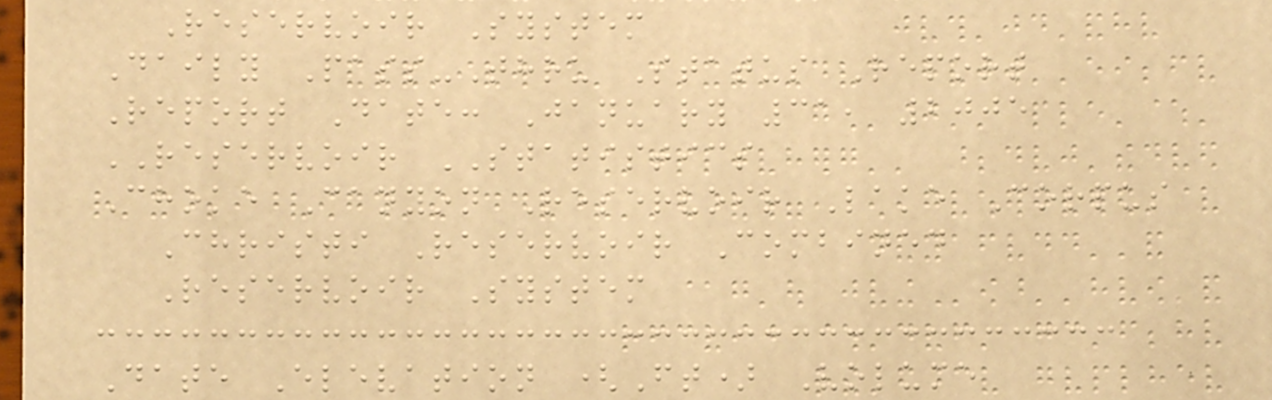Reservoir System
Daily Pass-Thru Status Report
Report Date: January 31, 2005
RESERVOIR STATISTICS
Choke Canyon Reservoir Lake Corpus
Christi Reservoir Combined
Reservoir System
Date Elevation (Ft) Volume
